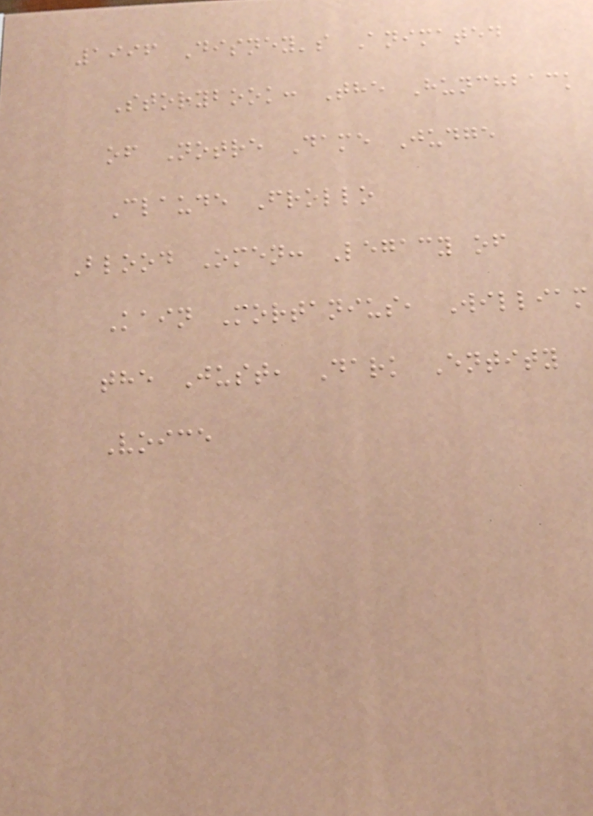1996 Disney's Animated
Storybook: The Hunchback
of Notre Dame Judge
Claude Frollo
Blood Omen: Legacy of
Kain Mortanius, William
the Just, Dark Entity
Voice
